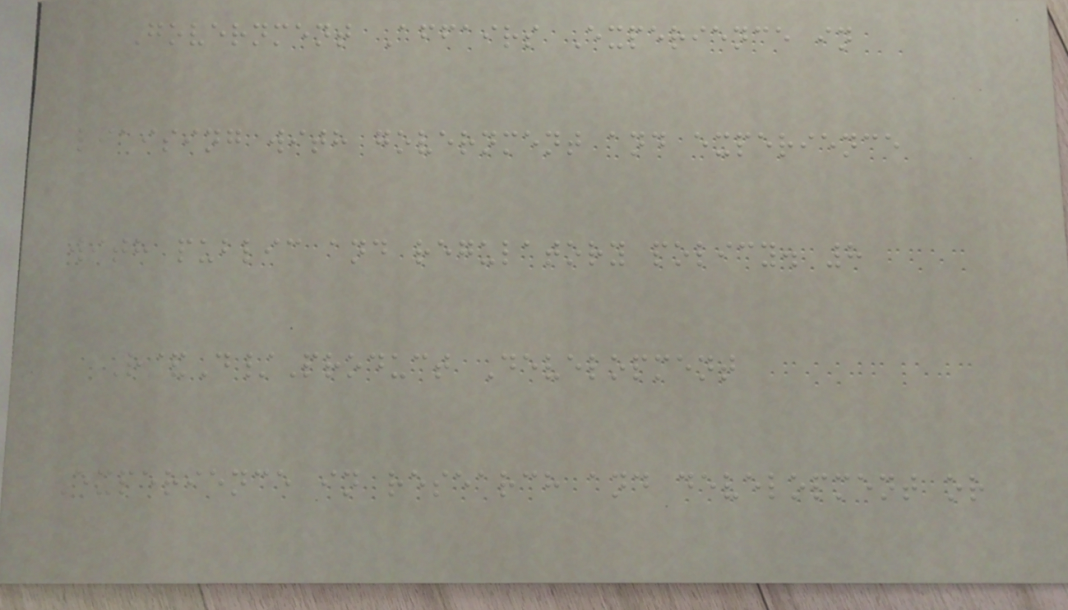Government Affairs Experience in
liaising with government and experience
with public and regulatory policy. 8
R&D/Product Development
Experience in research and development or
